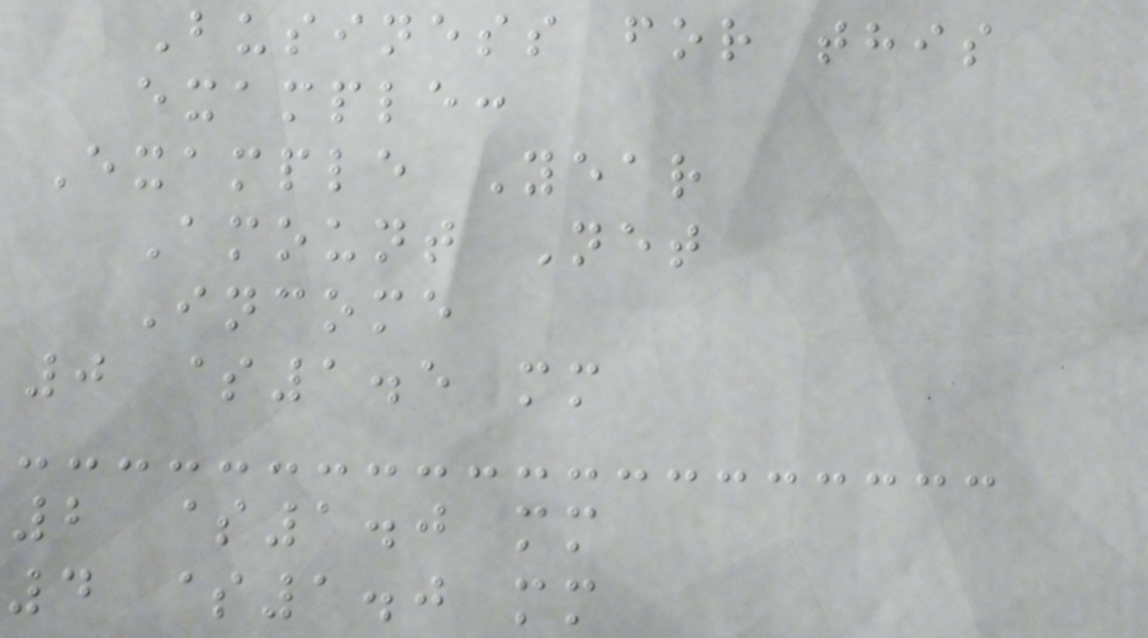Business for this
example:
Example Year
Amount Net
Income
0 $1.5 mm
2 $1.0 mm
4 $1.0 mm
